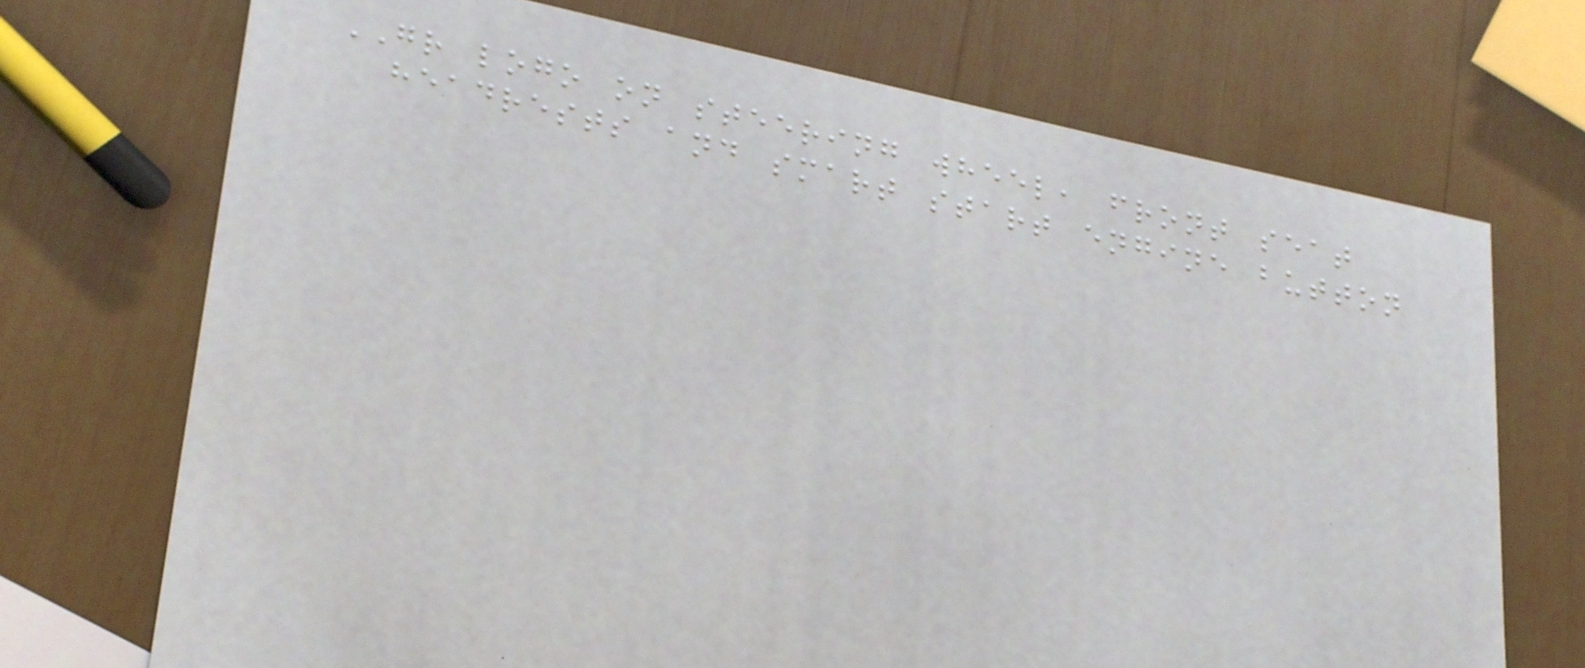GR logo on steering wheel, front seat
headrests and smart start engine button
